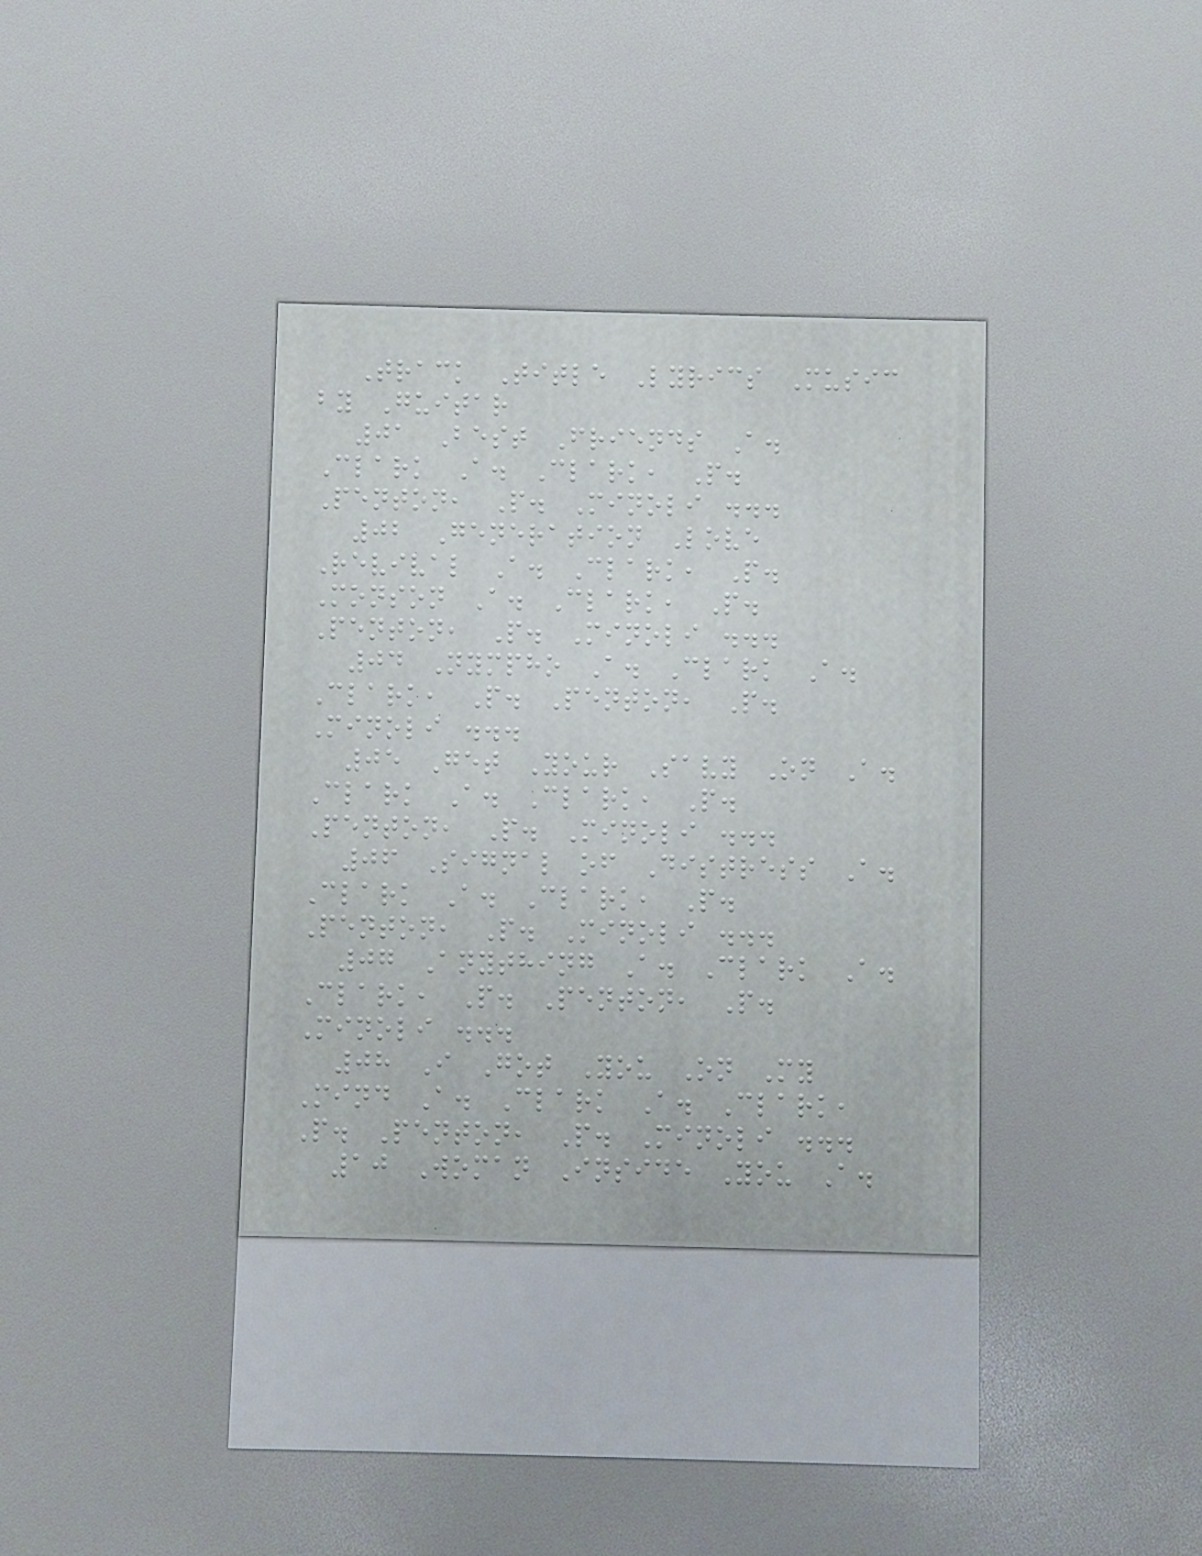Track Title Lyrics Music
by Guitar
01 Best Friends A.
Clark A. Clark, P.
Penton, P. Minoli ...
02 Generation Love
Revival A. Clark, P.
Monson A. Clark, P.
Penton, P. Minoli ...
04 Nympho A. Clark A.
Clark, P. Penton, P.
Minoli ...
05 Get Your Savy On A.
Clark A. Clark, P.
Penton, P. Minoli ...
06 Signal of Distress A.
Clark A. Clark, P.
Penton, P. Minoli ...
07 Anything A. Clark A.
Clark, P. Penton, P.
Minoli ...
08 I Got You On My
Mind A. Clark A. Clark,
P. Penton, P. Minoli ...
10 Woman Inside You A.
